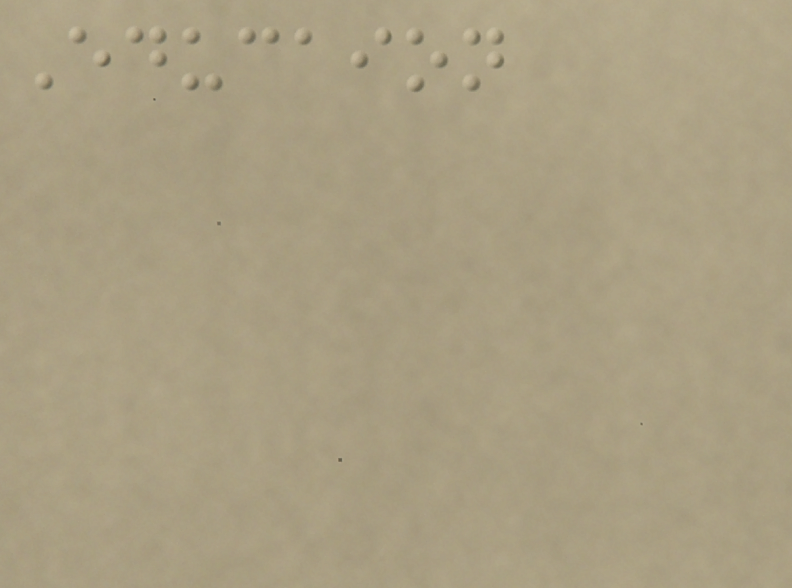Educaion
